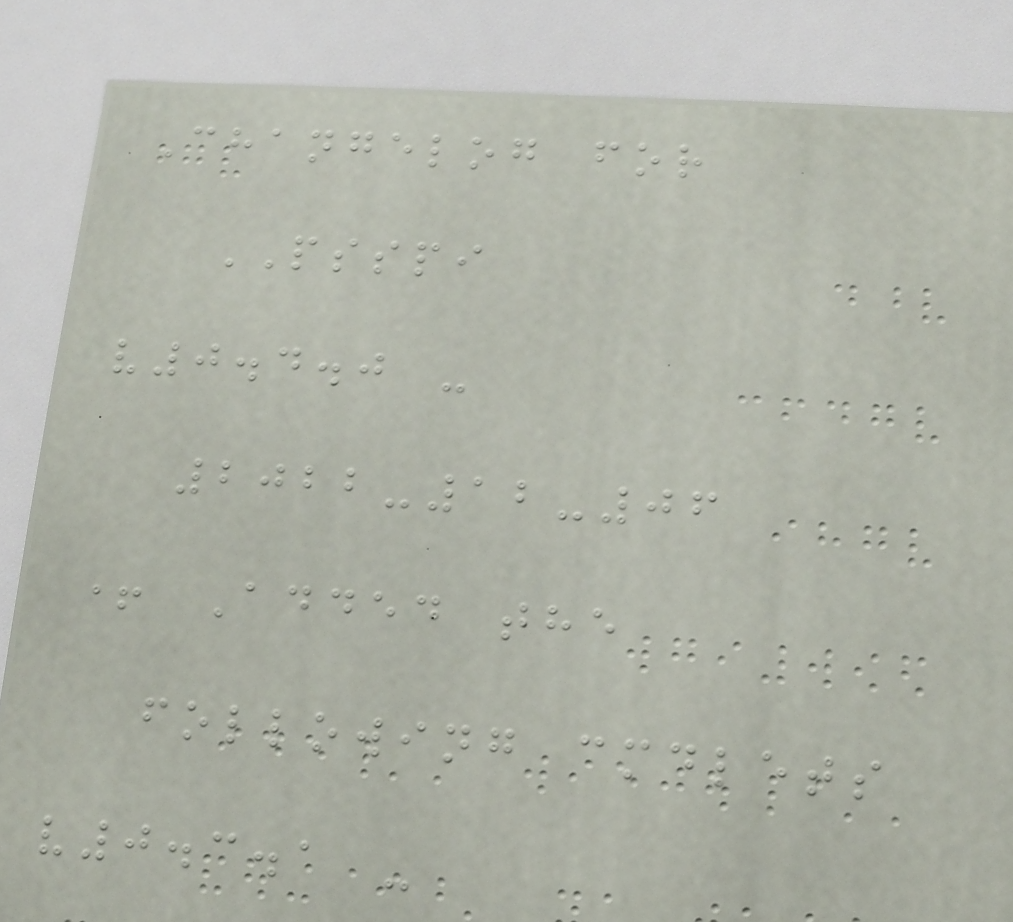Changelog for
PSSPI
v0.4.0 -
2022-12-06
+ Added the
following cmdlets
v0.3.1 -
